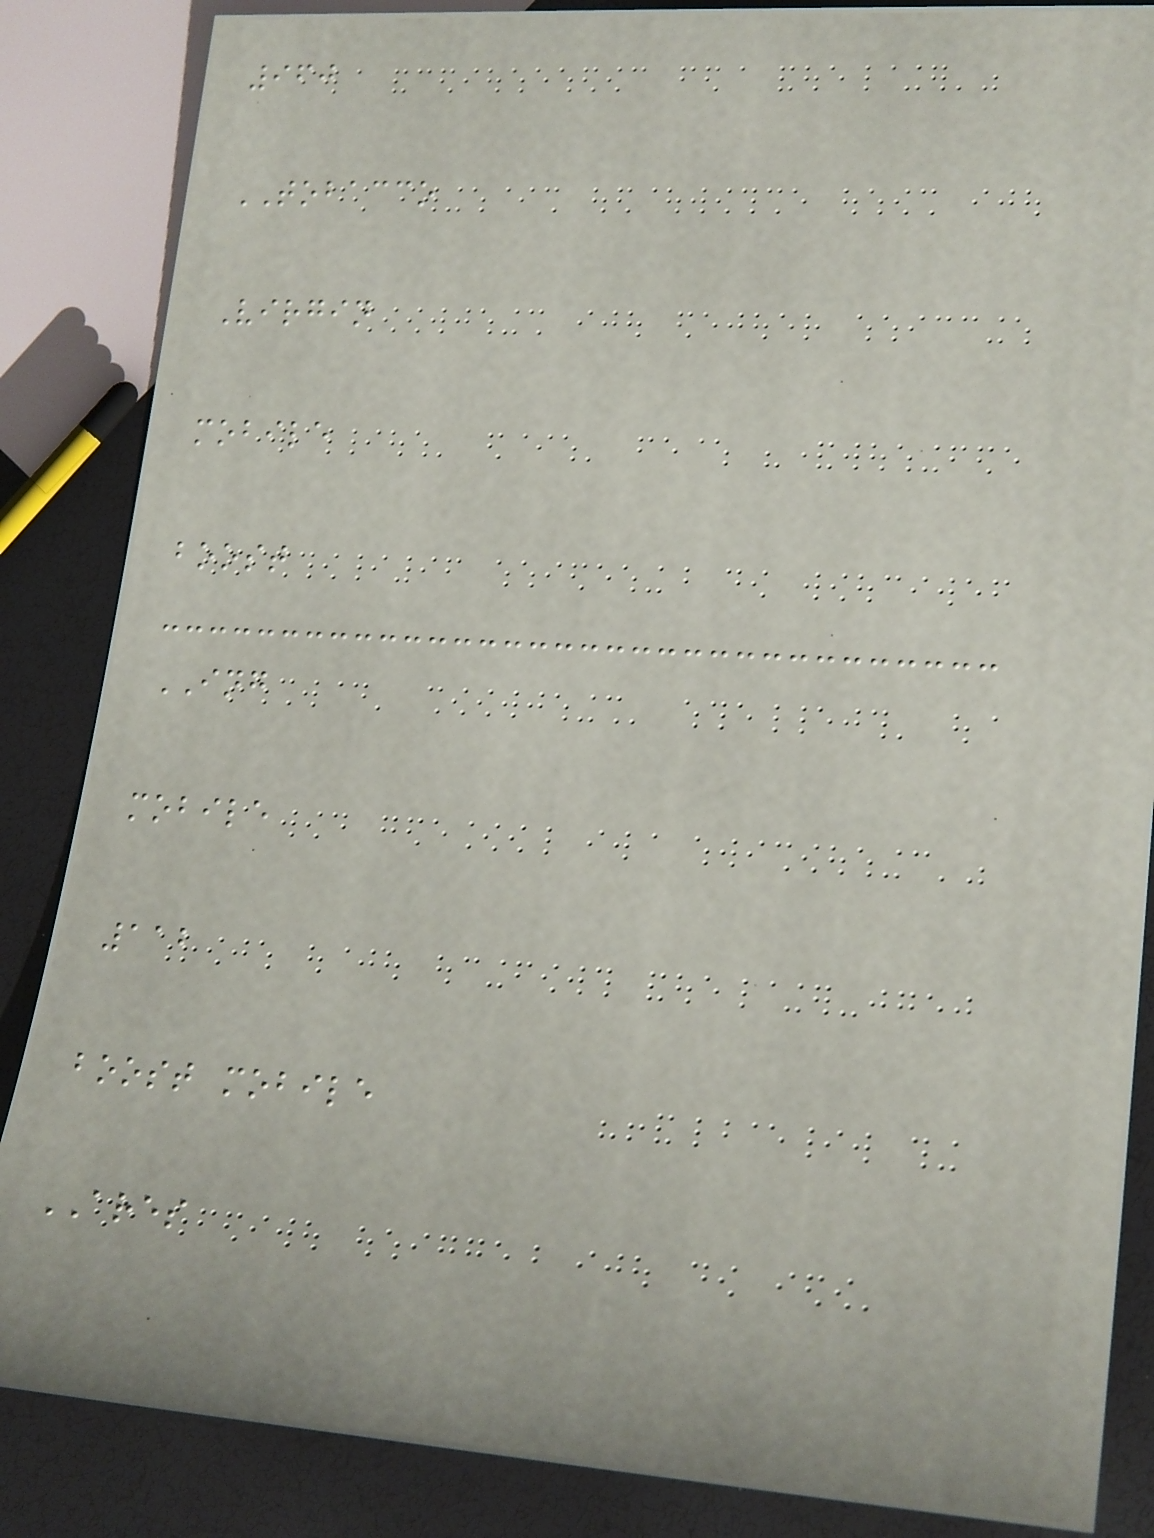960
TOBACCO
Virgin
mobile
boost
ING
mobile
112
boost mobile
ARES
